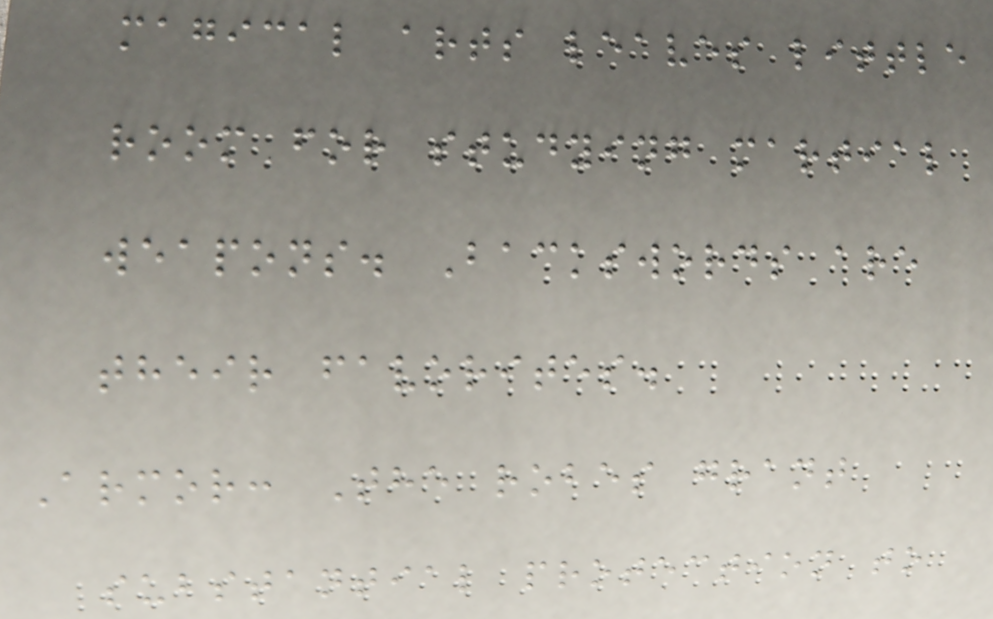magical arts leaves little
room for studying martial
weapons. Backswords are
their favorites.
Armor: The robes grant
substantial protection to
